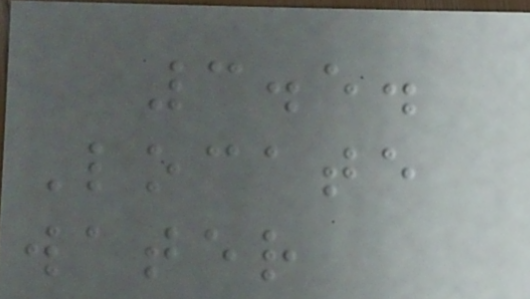3.5.
Locate
water
